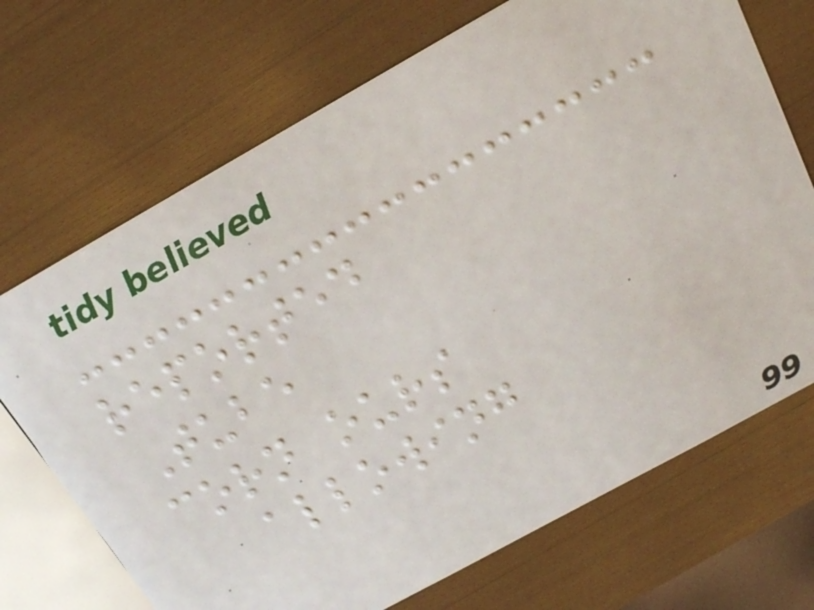reported
Tube
corn ours
allowing
